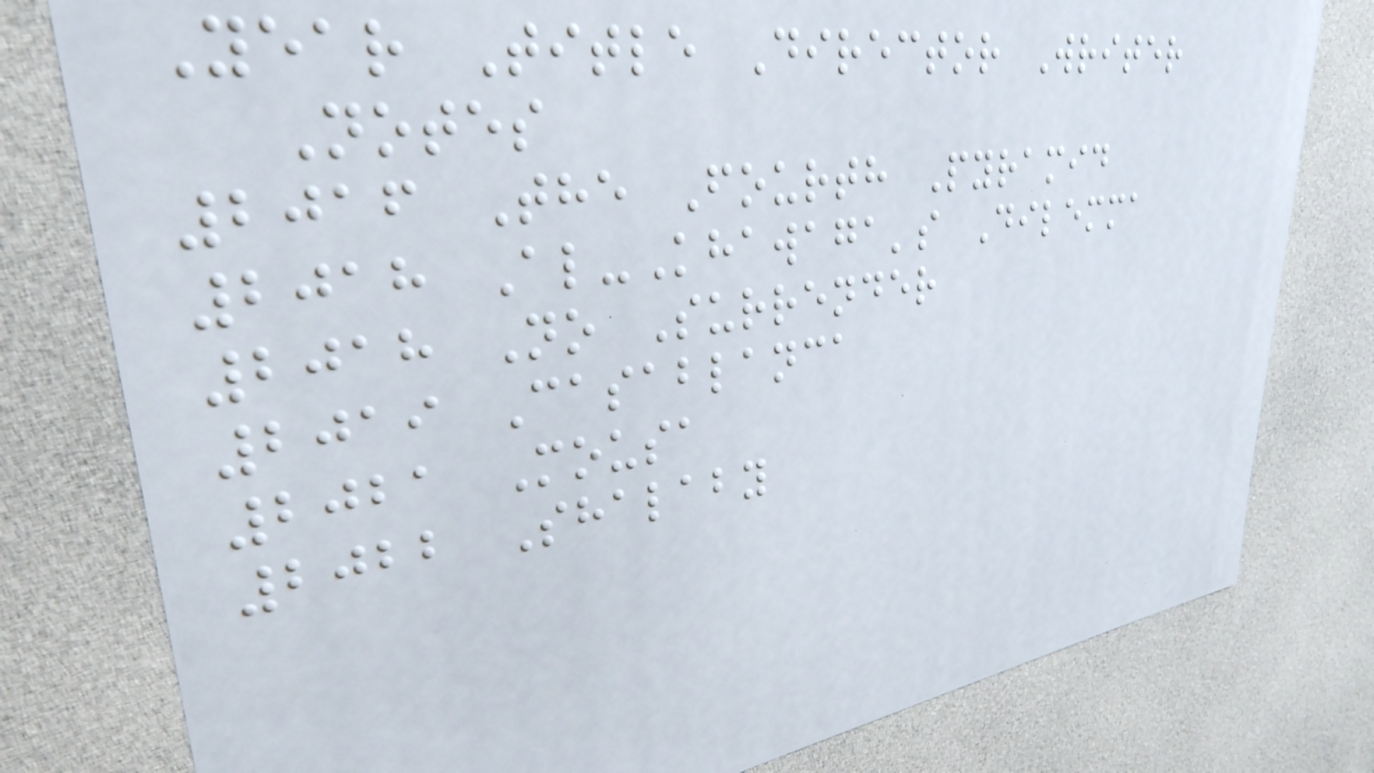Year Title Director Writer
Notes
2016 The Fourth Pyramid
2018 Al-Khawaga's Dilemma
2018 No Surrender
2019 Casablanca
2021 Mousa
2022 Shalaby
